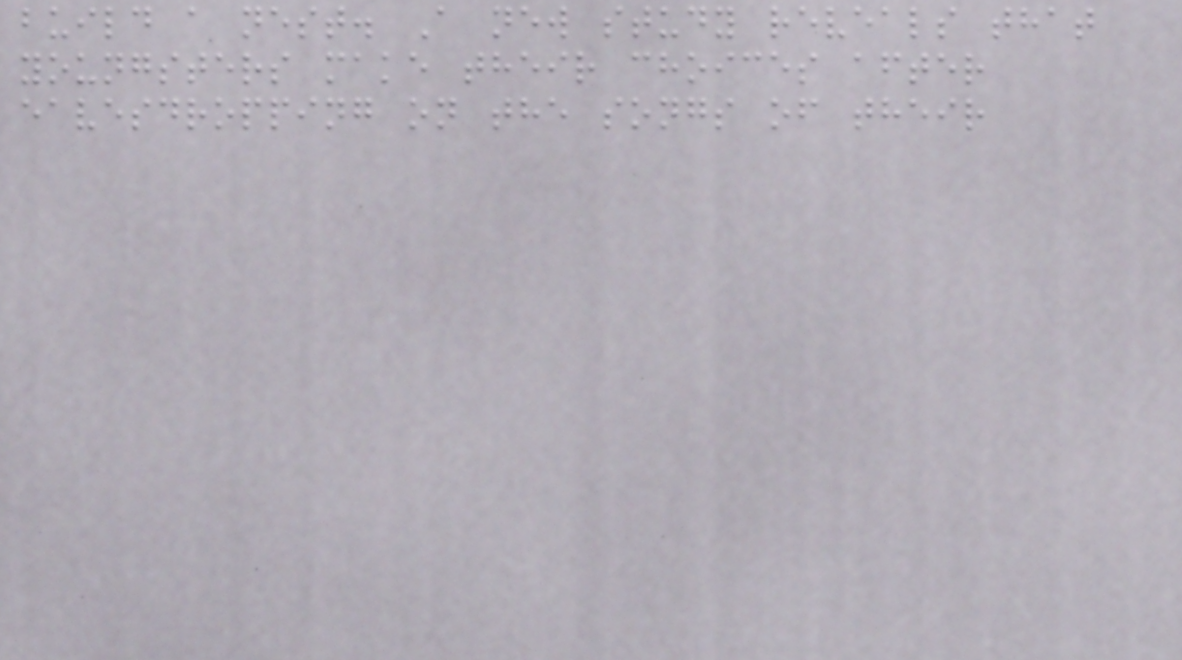build a nest. A new study reveals that
youngsters make their choices after
eavesdropping on the songs of their
